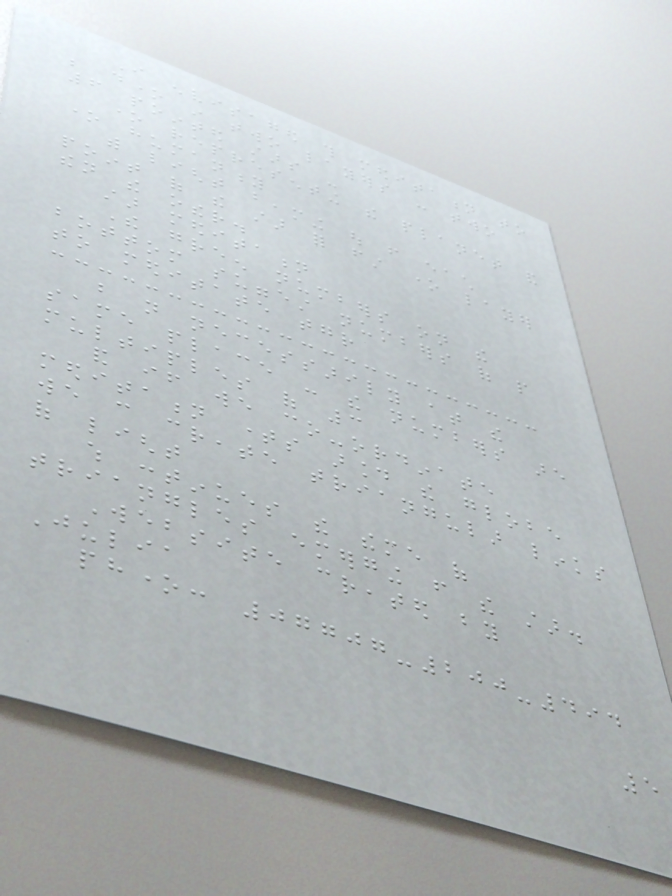I envisaged this meditation to
be done in two layers - two
6 pointed stars -
one representing the planet and
one humanity
with light beaming out from each
point of the star for first one layer
then the other.
star meditation
The green numbers on the
bottom suggest numbers of people
to meditate together
but not necessarily at the
same place - the numbers are
multiples of 3
and if we co-ordinate
meditation times around the globe
we can create triangular links
of light
which continues the theme of
triangles emerging from the star.
Website created by
Julia
phone: 07707-200-494
5
